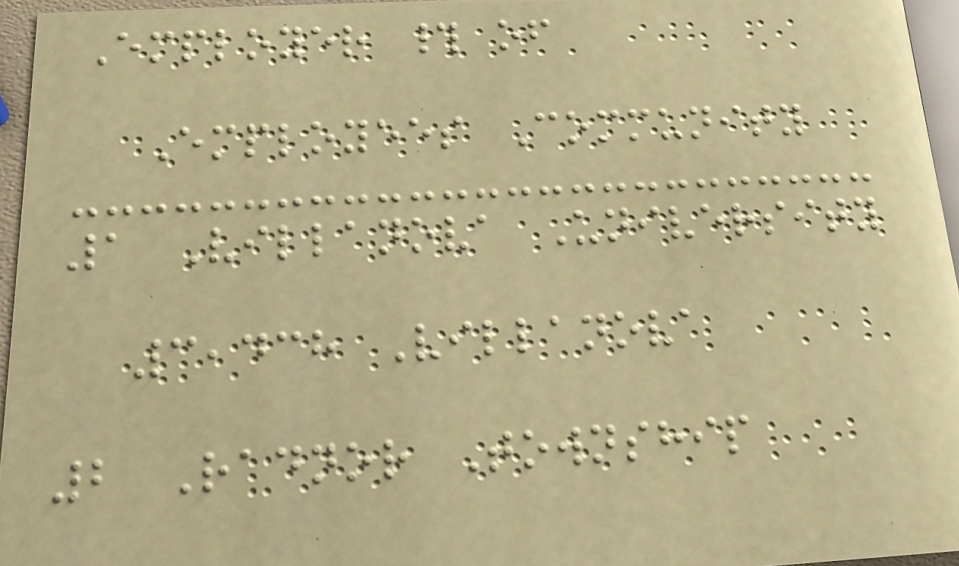Employer # of
Employees Community
1 Villanova University
3,438 Villanova
2 Radnor Township
